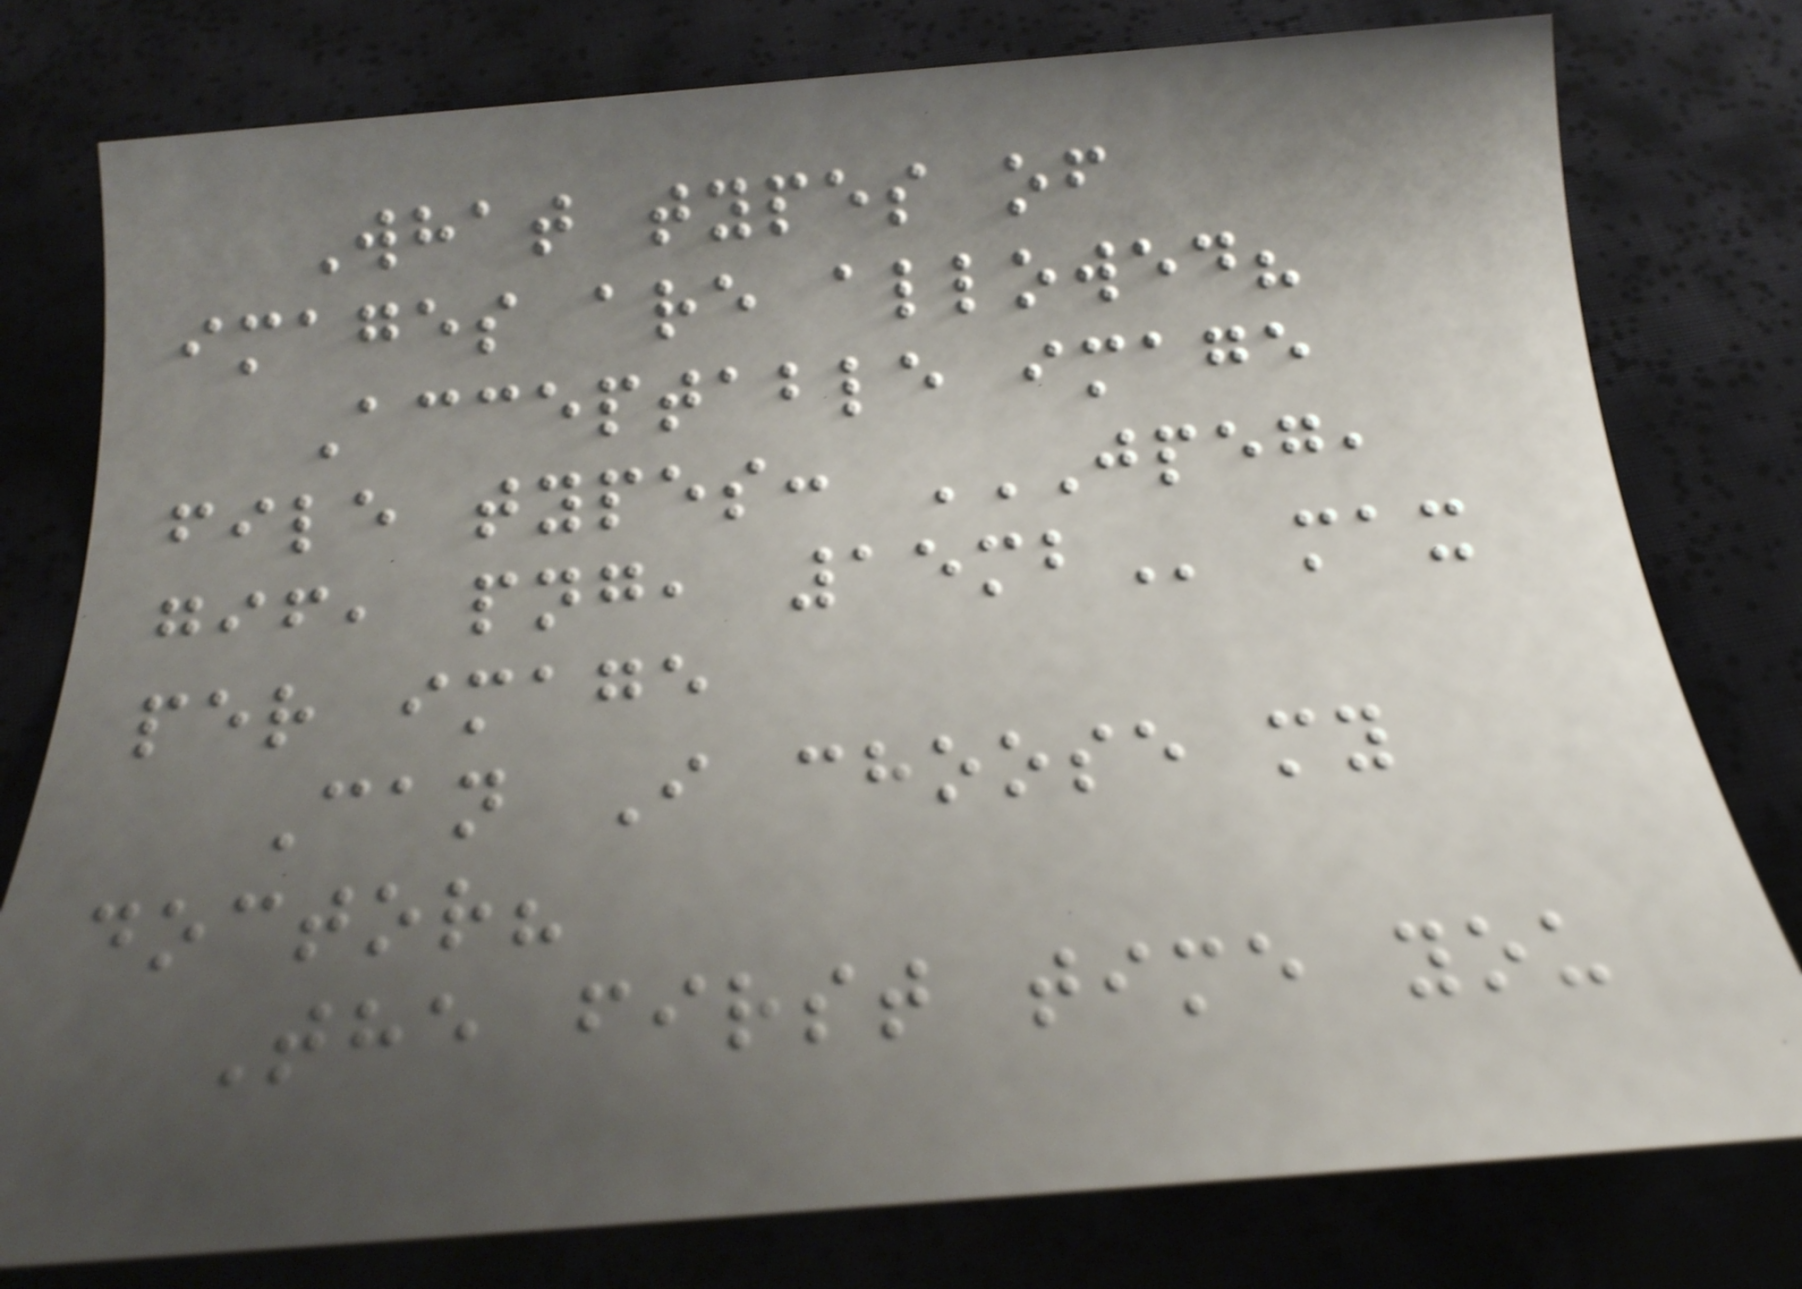What types of
images are allowed?
Acceptable image
file types: JPEG,
GIF, PNG, 15MB max
per image
Can I choose my
doctor?
The first time you
